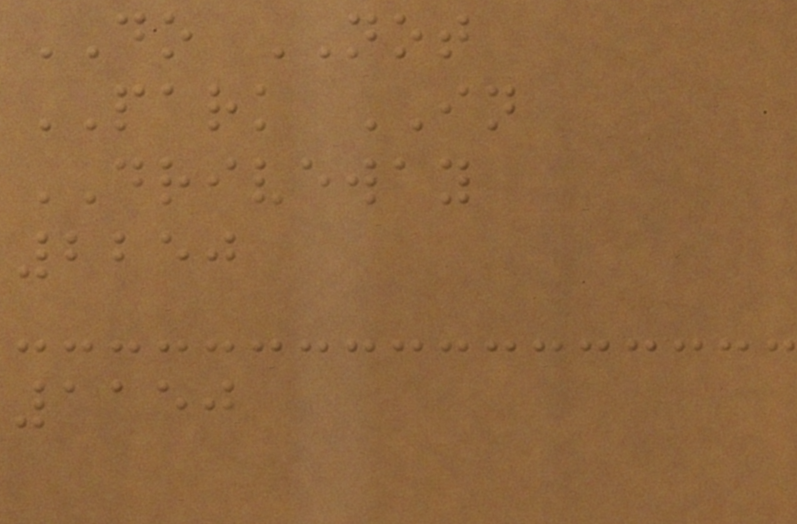DO NOT
PARK IN
DRIVEWAY
2250
1150
